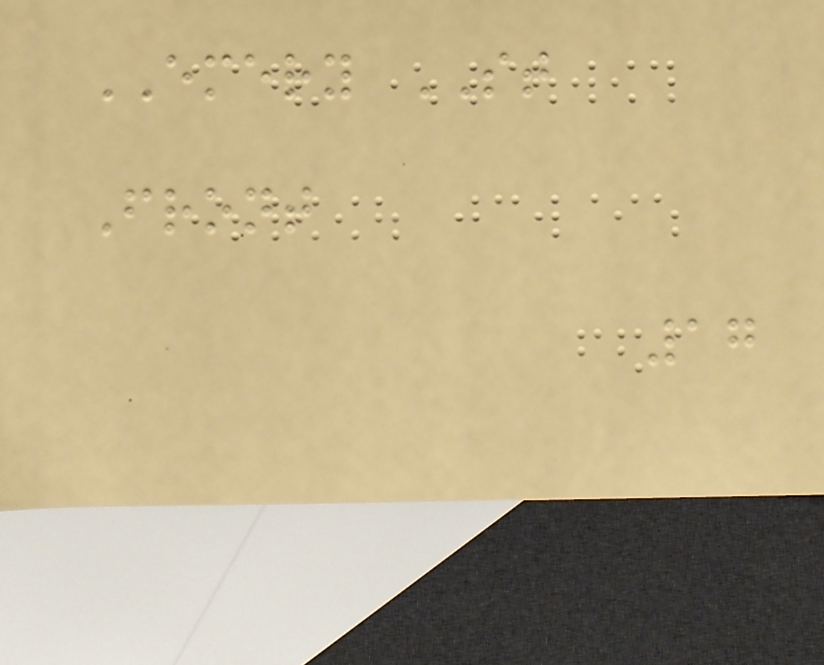EMERY ST
Front
17
